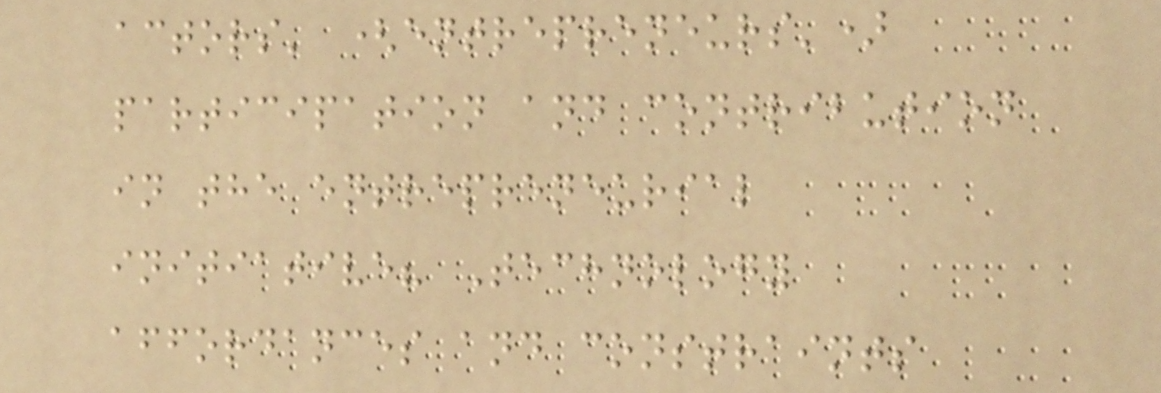actors' (entrepreneurs')
participation and contribution
in the entrepreneurial
initiative? Technology
affordances and constraints
